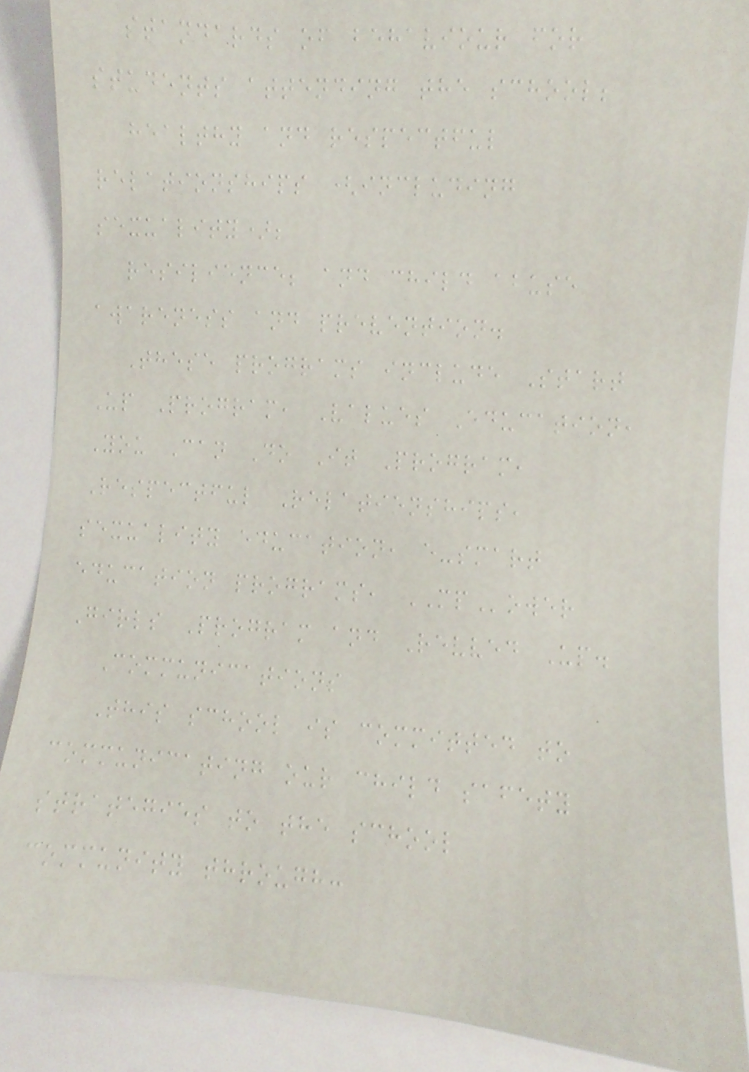standards of behaviour for
students attending the school;
healthy and respectful
relationships (including
sexuality);
resilience; and child abuse
awareness and prevention.
These programs include Start
Up Program, Values Education,
You Can Do It Program,
Respectful Relationships,
sexuality education, e-smart
education programs, MPower
Girls Program and Revved Up.
Communications
This school is committed to
communicating our child safety
strategies to the school
community through:
